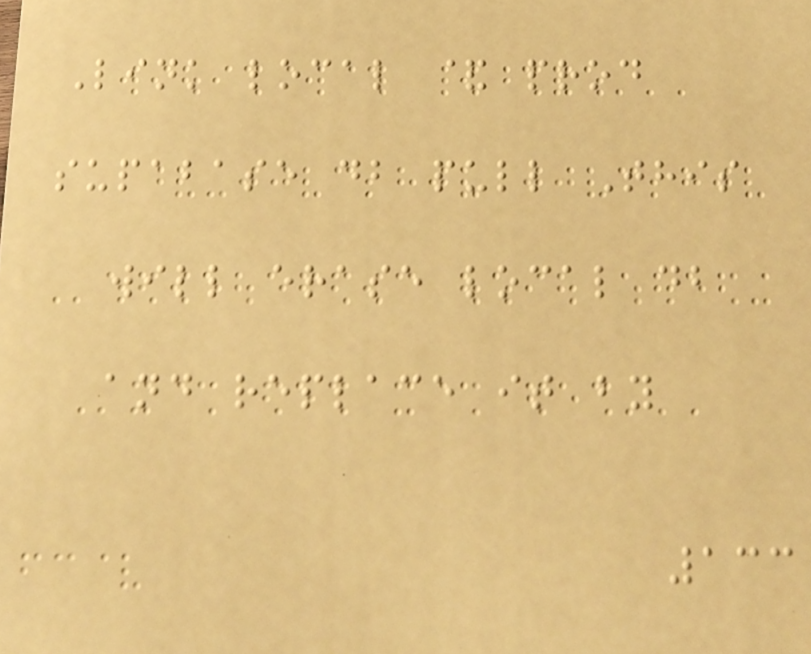Link local & prod
supabase db pull This
will erase local db
and replace it by
133
